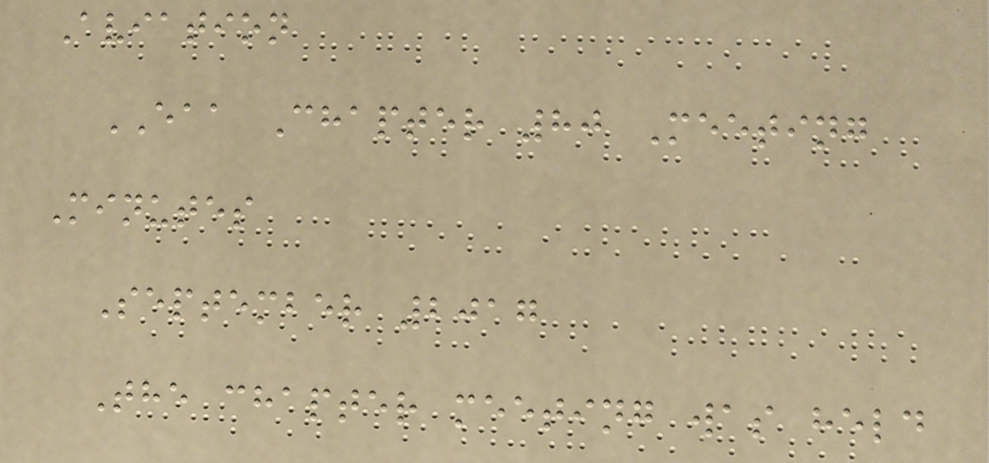Aviation
EAA Chapter 80 Meeting
Minutes
September 2017
The chapter meeting was held
